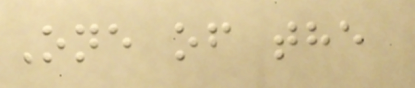One of the
